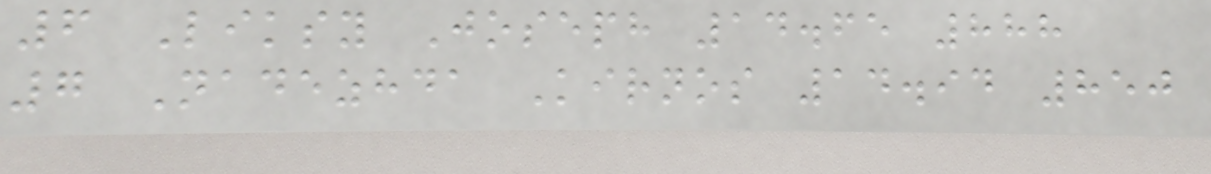6 Liksy Joseph 14.65 888
7 Nadezhda Kirnos 14.94 850
